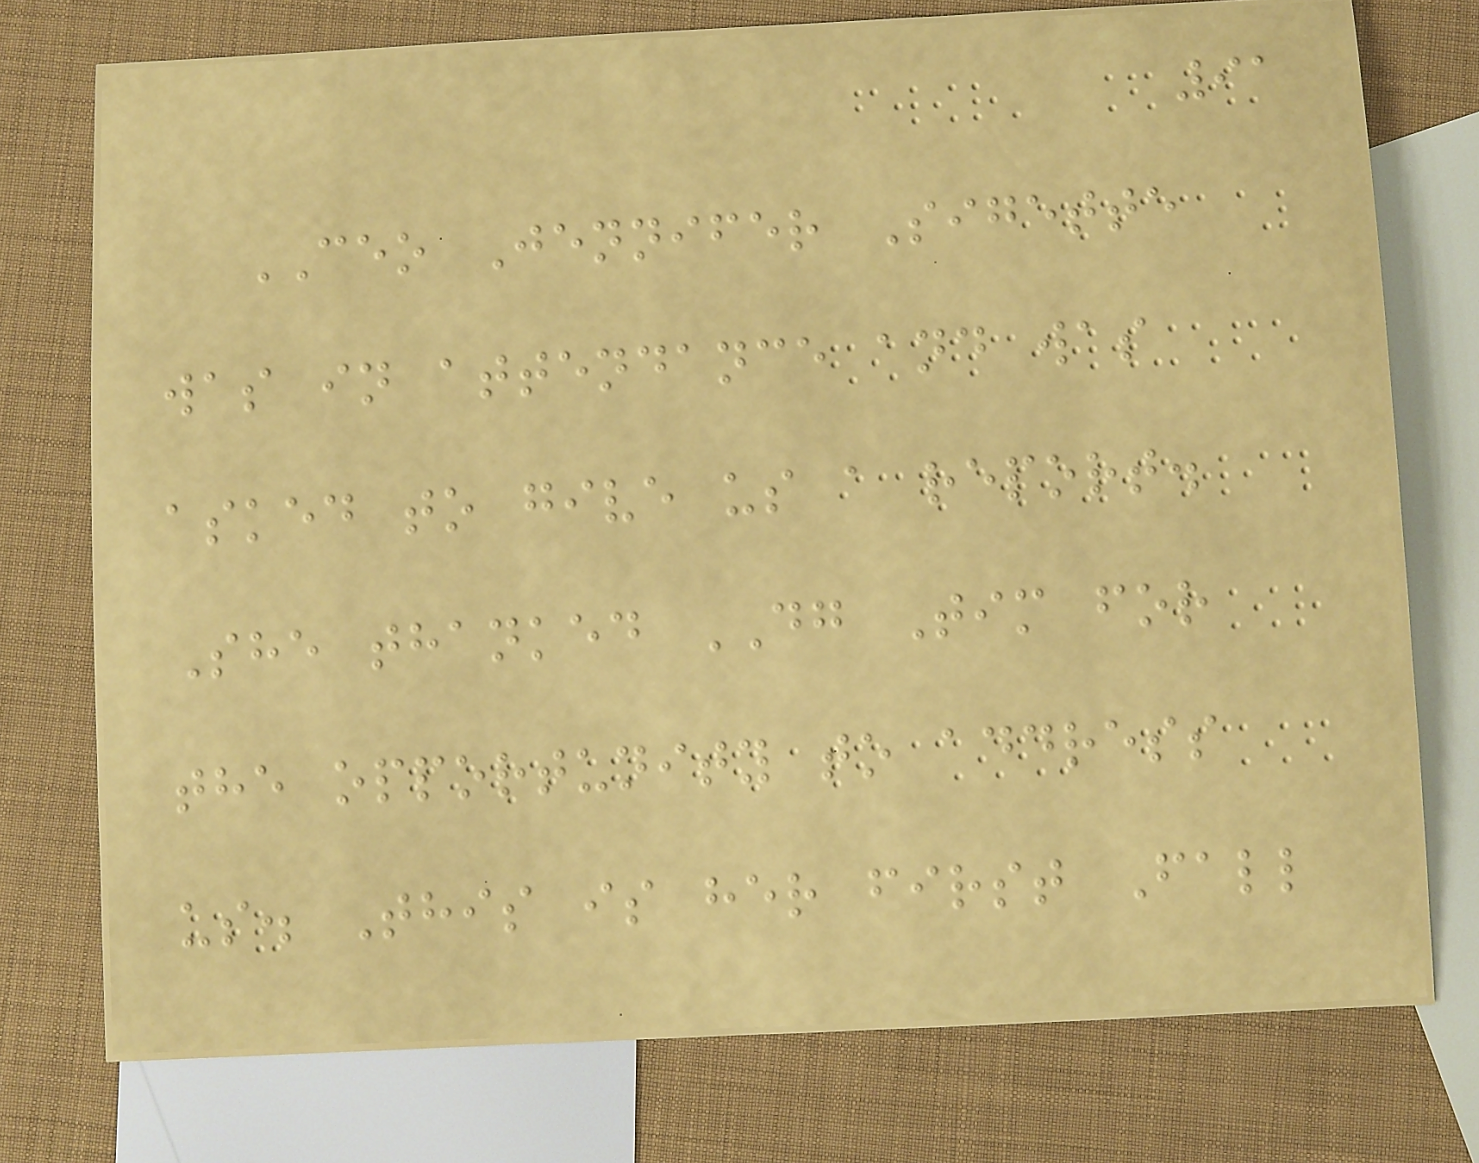91
CEO Jennifer Sigette
was in attendance and was
asked to give us a report.
She thanked DG Tim for
the opportunity to address
us. This is her first Fall
